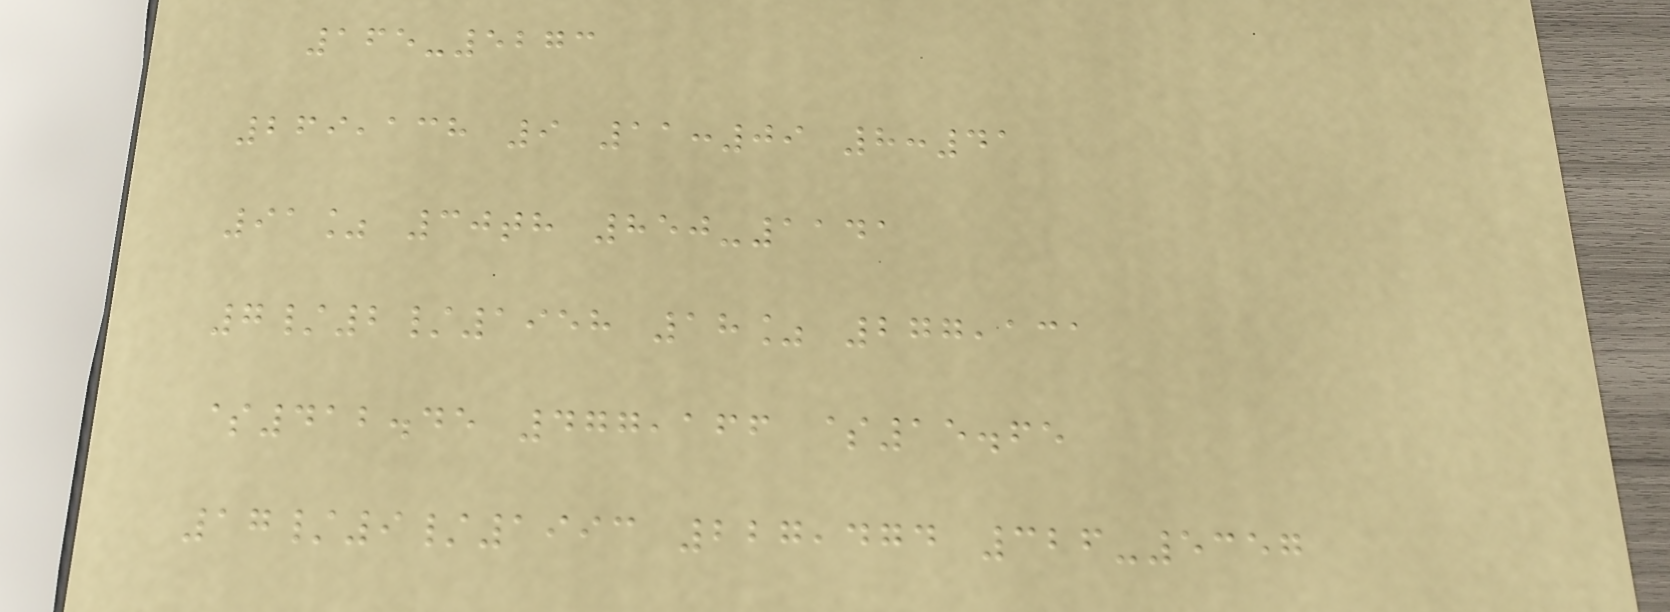165-5273
269,138 9 11:09 8:41
91% 30th 850-1141
7/2/1958 18% 277,131
$412.45 477,166 $15.65
17/9/1993 227,474 326-5357
